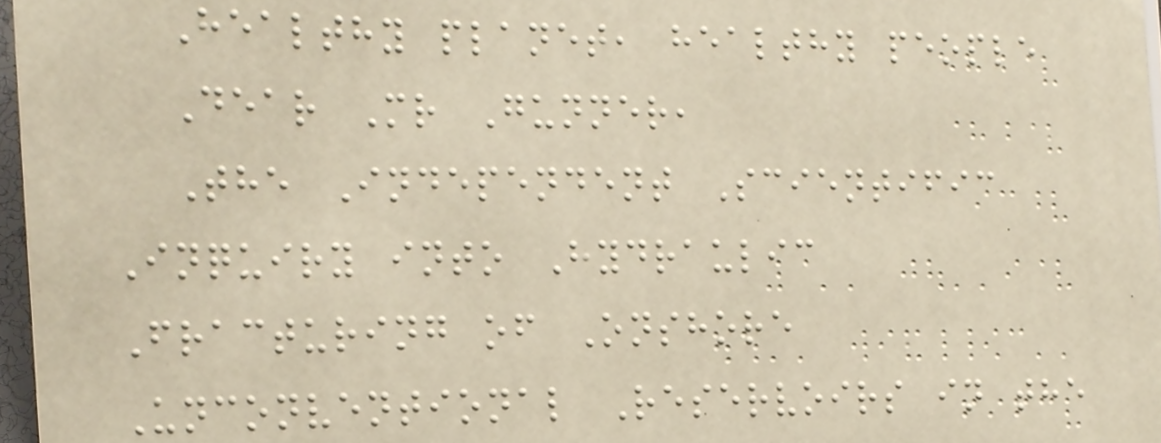Healthy planet, healthy people
Dear Mr Gunner,
The Independent Scientific
Inquiry into Hydraulic
Fracturing of Onshore
Unconventional Reservoirs in the
